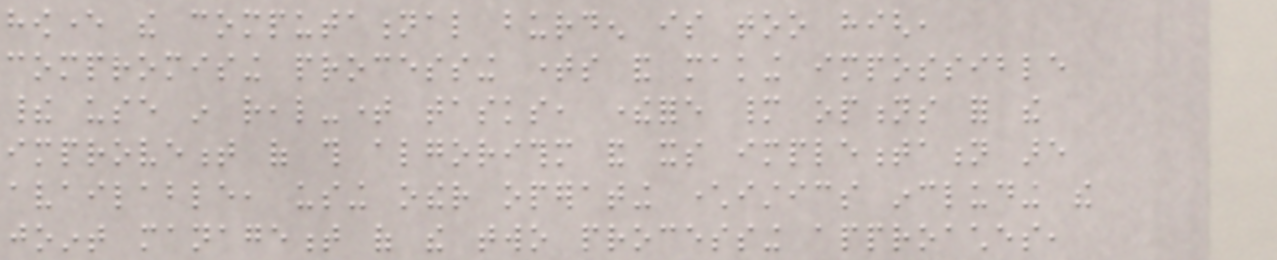however the computational burden is too high,
compromising processing times and making impossible
their use in real-time tasks, therefore many options for the
improvement of this algorithm and its implementation are
available, using other operating characteristics including the
joint management of the two processing approaches,
